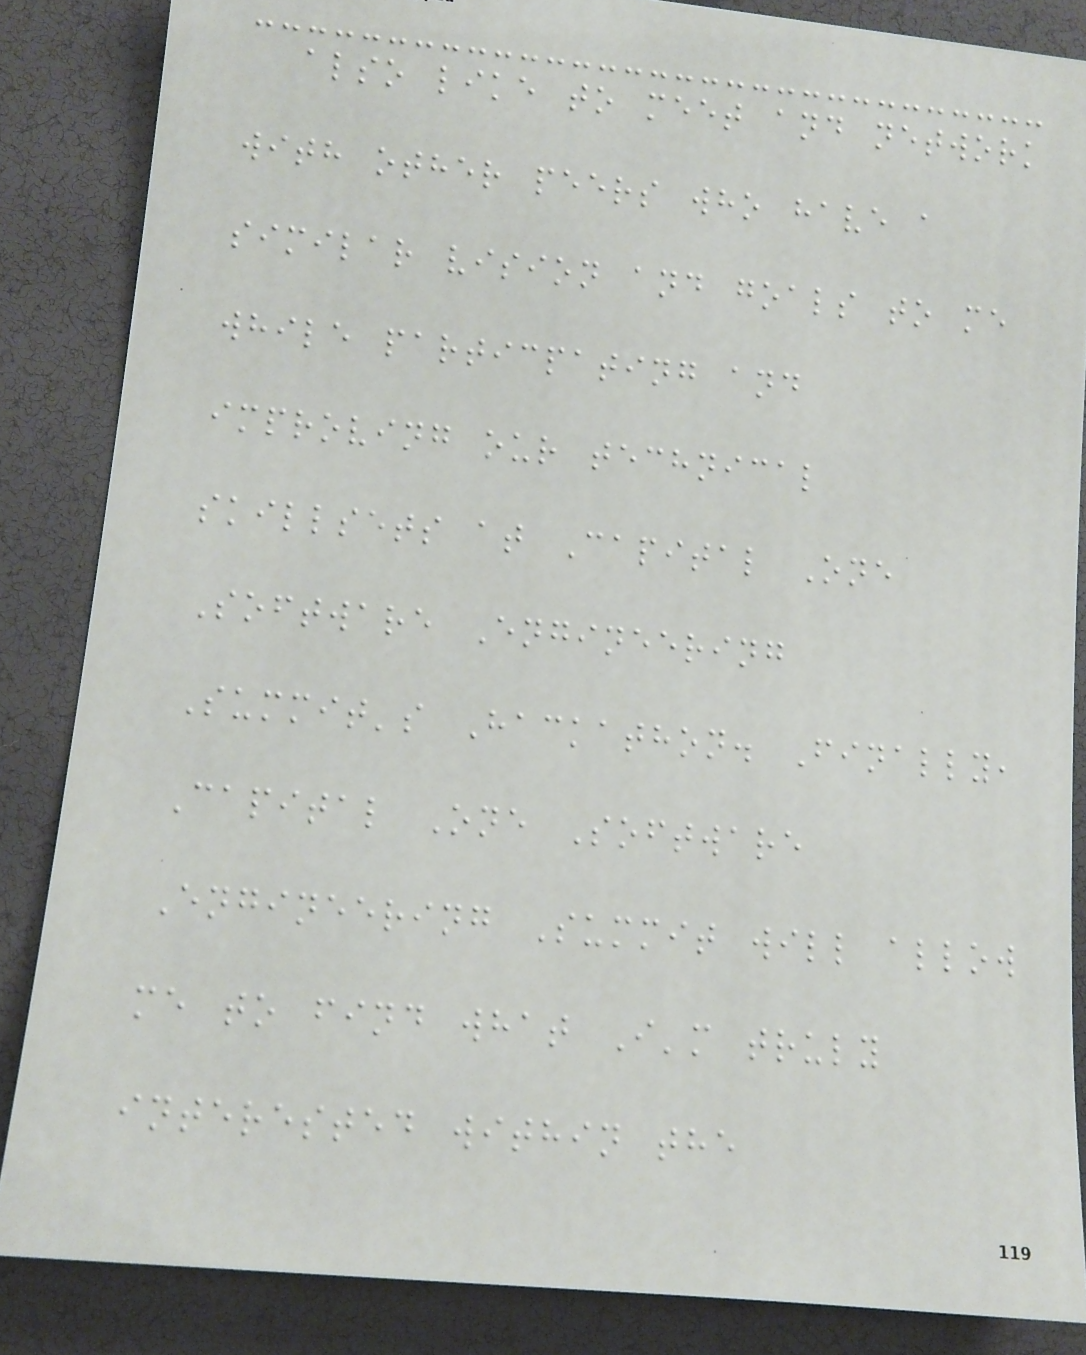also like to meet and network
with other peers who have a
similar vision and goals to me
while particpating and
improving our technical
skillsets at Capital One
Software Engineering
Summit's Hackathon. Finally,
Capital One Software
Engineering Summit will allow
me to find what I'm truly
interested within the
